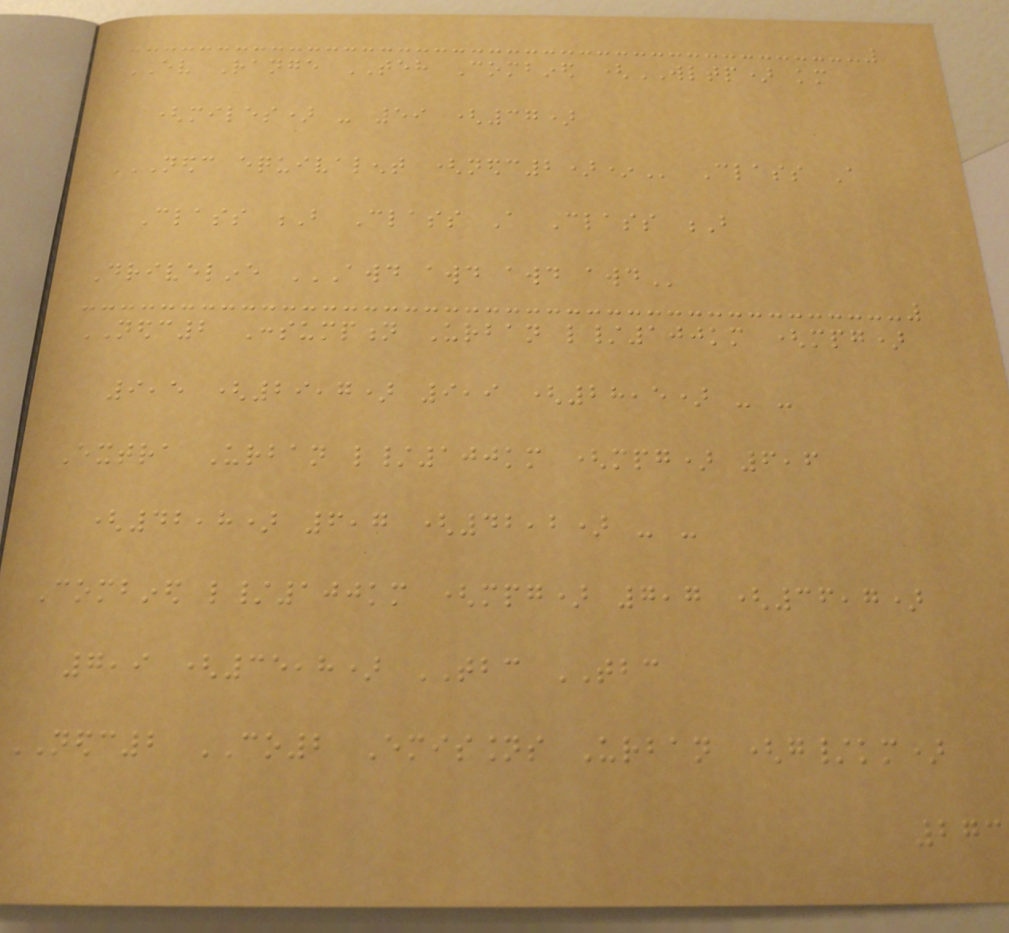EV Range TEH Combined (WLTP) km
(miles) - 59 (37)
NEDC EQUIVALENT (NEDC2)* Class A
Class B Class A Class B
Driveline AWD AWD AWD AWD
NEDC2 Consumption Urban l/100km (mpg)
9,5 (29,7) 9,9 (28,5) - -
Extra Urban l/100km (mpg) 6,6
(42,8) 6,7 (42,2) - -
Combined l/100km (mpg) 7,7 (36,7)
7,9 (35,8) TBC TBC
NEDC2 CO2 Emissions Urban (g/km)
273
